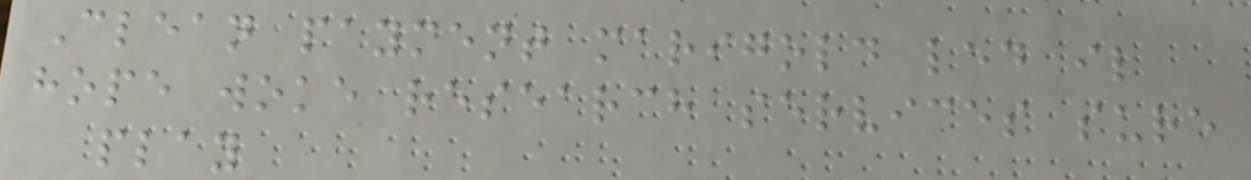Clean payment marigold led il
hope woke research services sure
play
